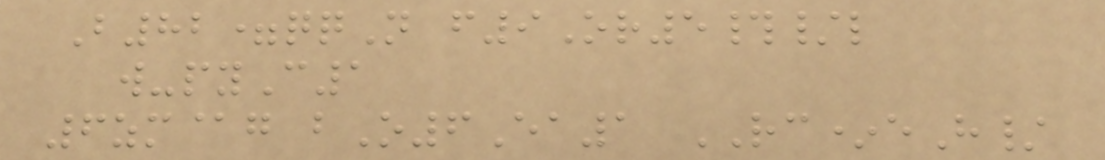B82=qqN f9Or5#/l
w-pyC1
6zm@g bO6Ea1 RC*eH/
